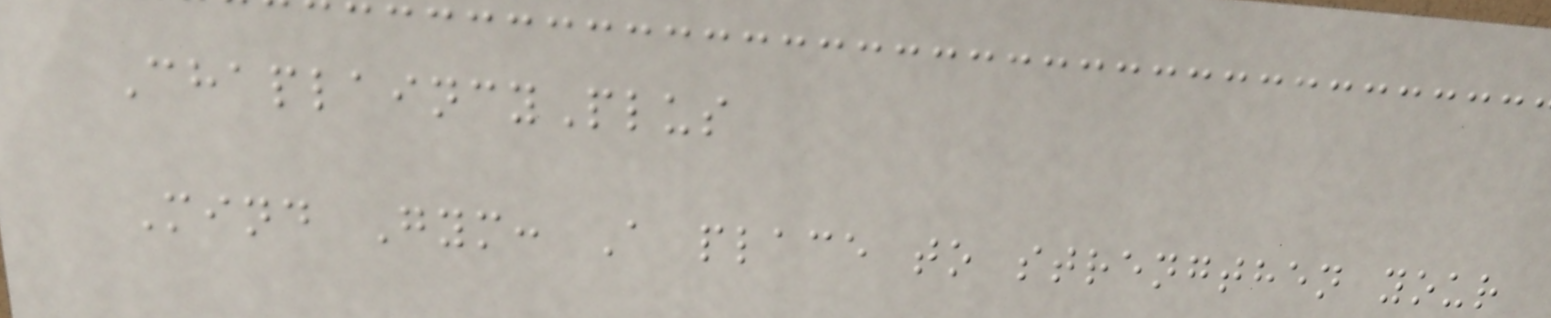ChaplaincyPlus
Mind Gym: A place to strengthen your
